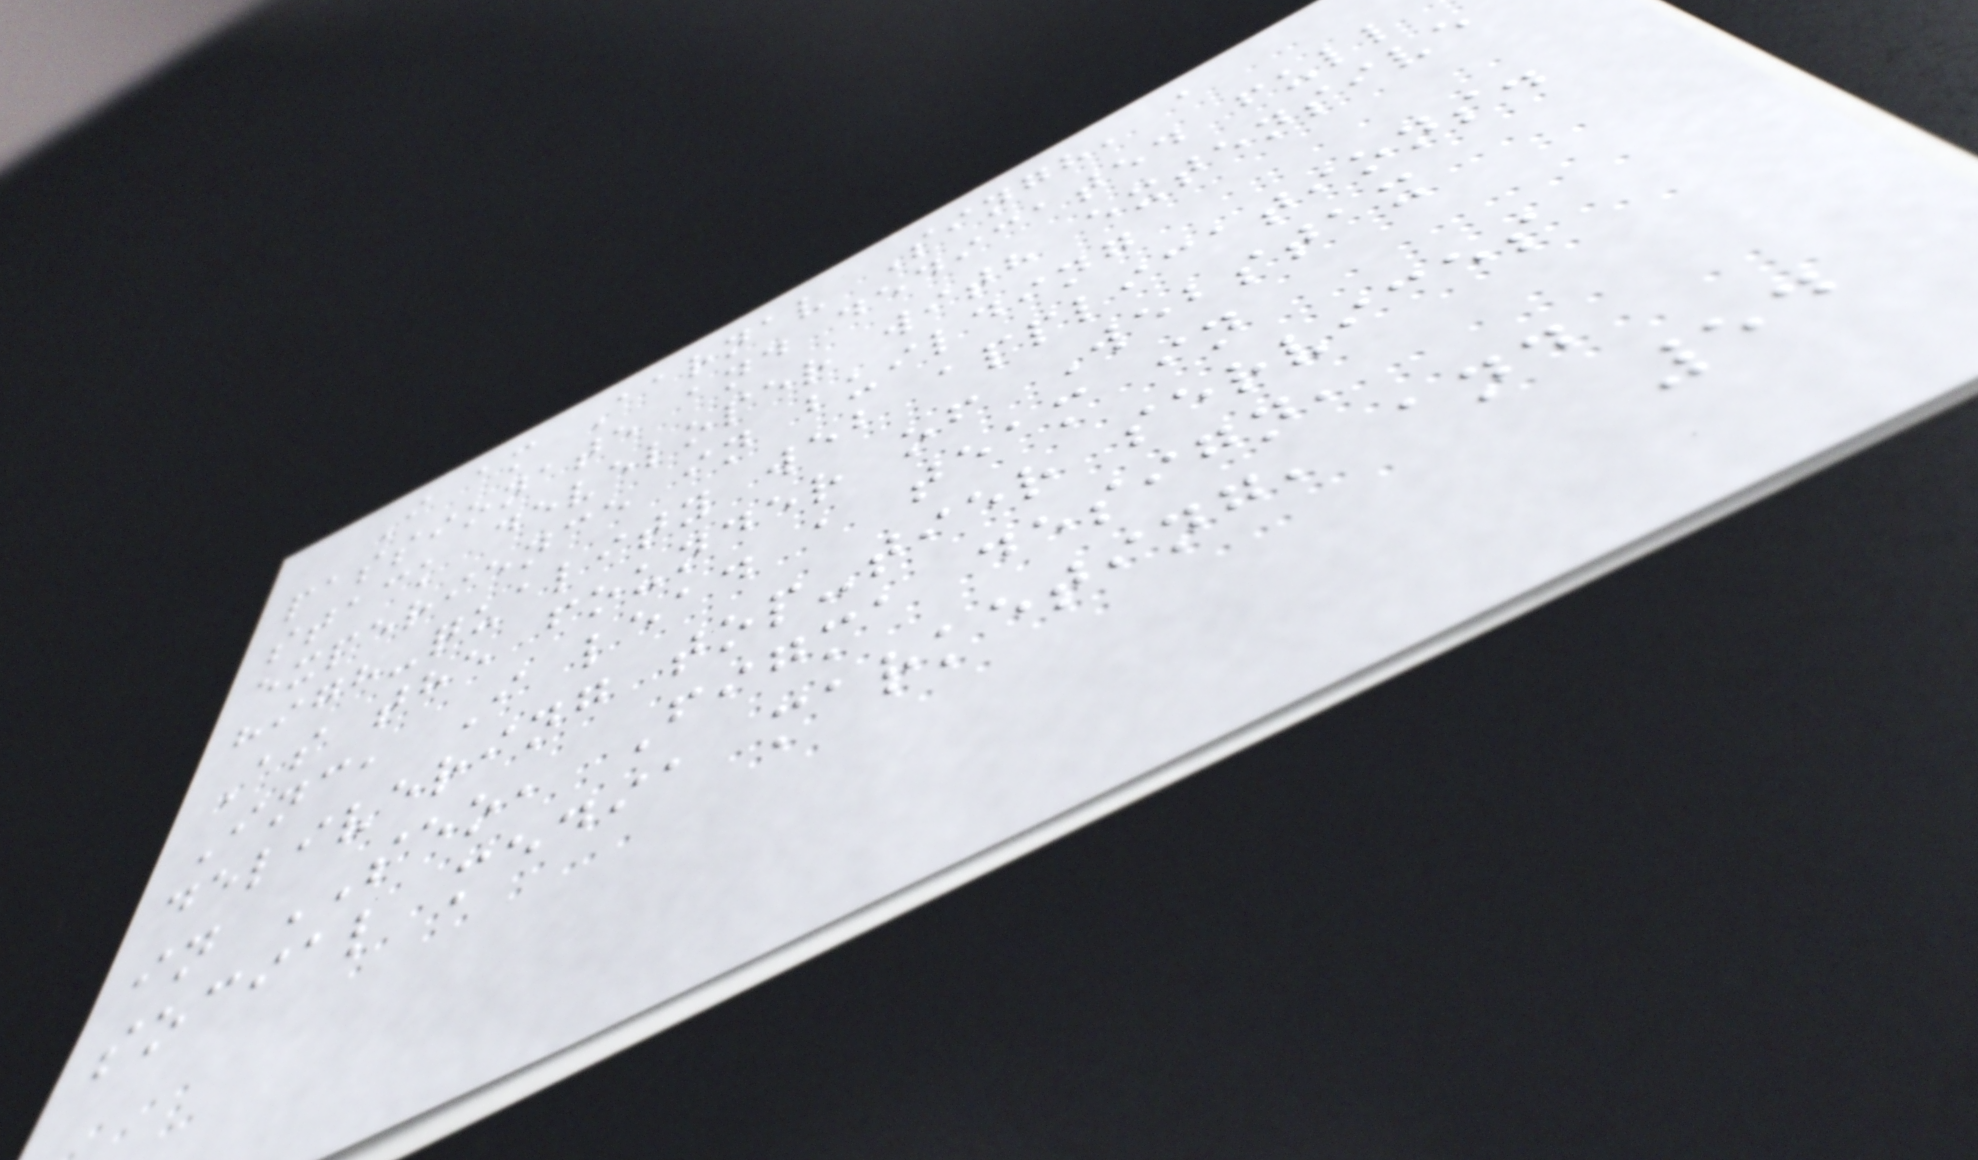I am Aarnav Singh, a
passionate and dedicated full
stack developer with extensive
experience in building
high-quality web applications.
As the founder of Webstax
Inc, I lead a team in
delivering top-tier services
in SEO, Figma design,
social media marketing, and
54
